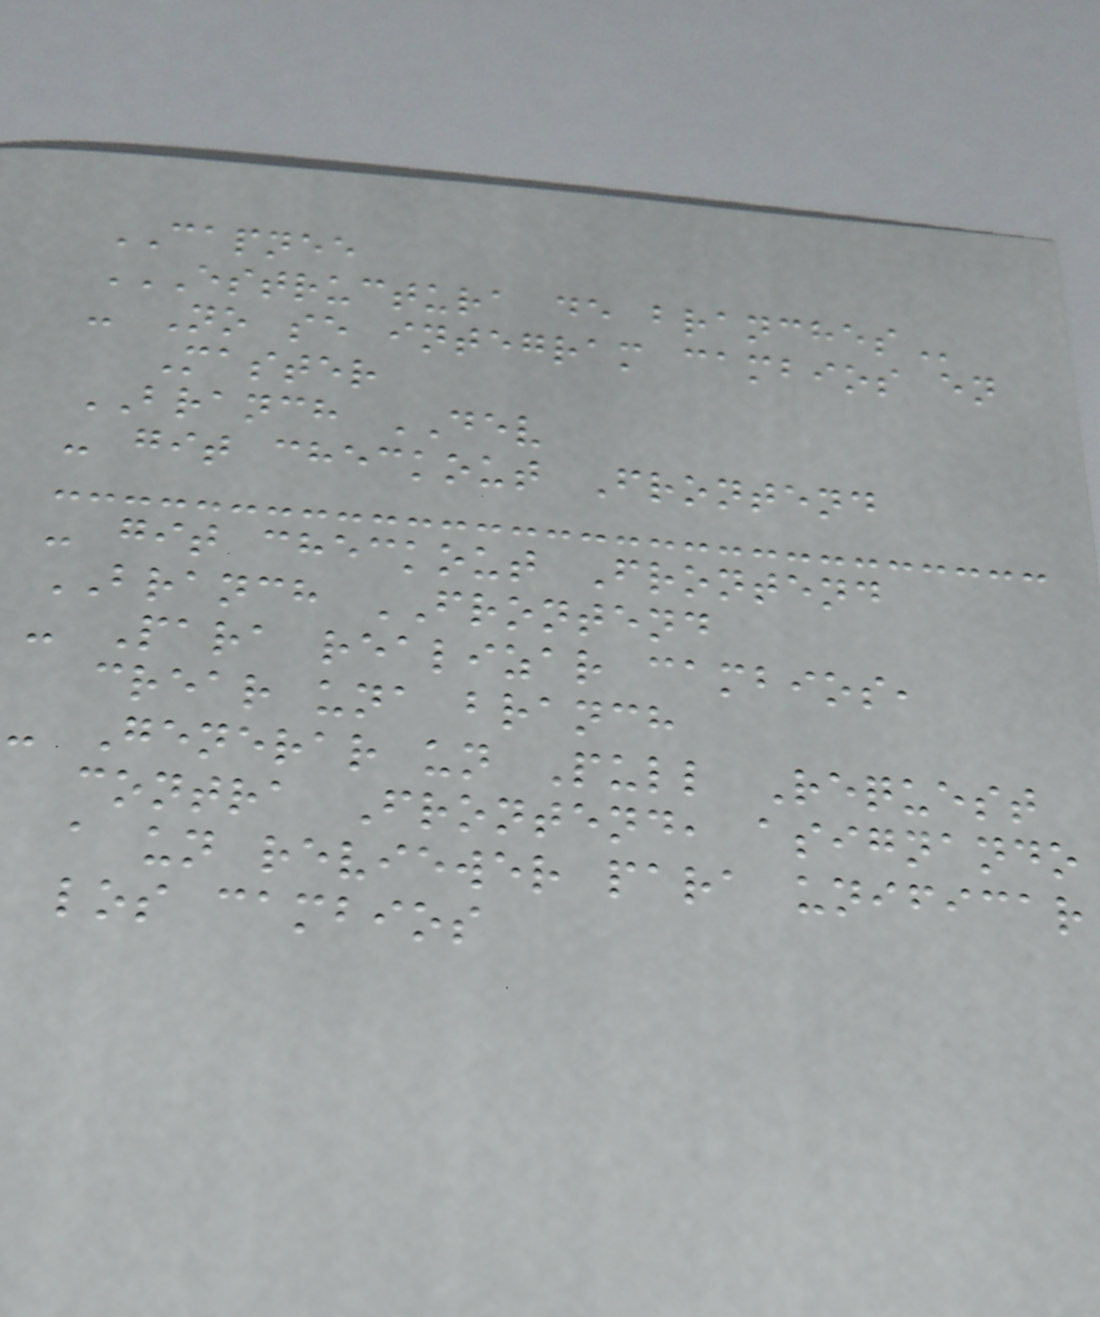CAPNEE
ESTRUCTURA DE BRANCHES
- No se integram cambios en
Master
BRANCH DEV
- git checkout Frontend
- git checkout Frontend
BRANCH FRONTEND
- Para realizar cambios,
crear una branch
- Generar un Pull Request
contra Frontend, asignando
a un reviewer para unificar
los cambios
